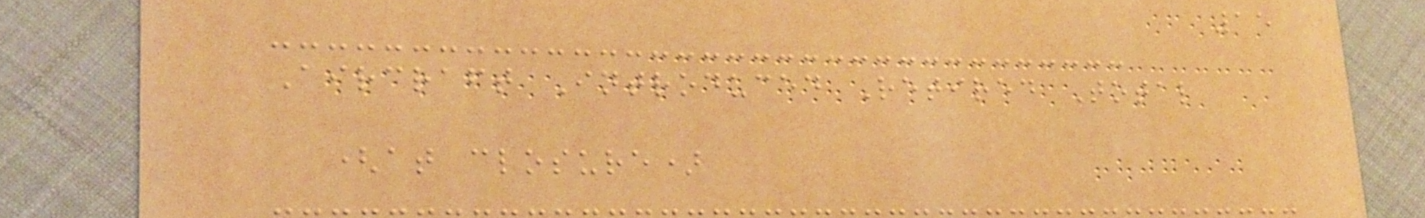15
Aircraft Introduced Retired Total
(at closure)
